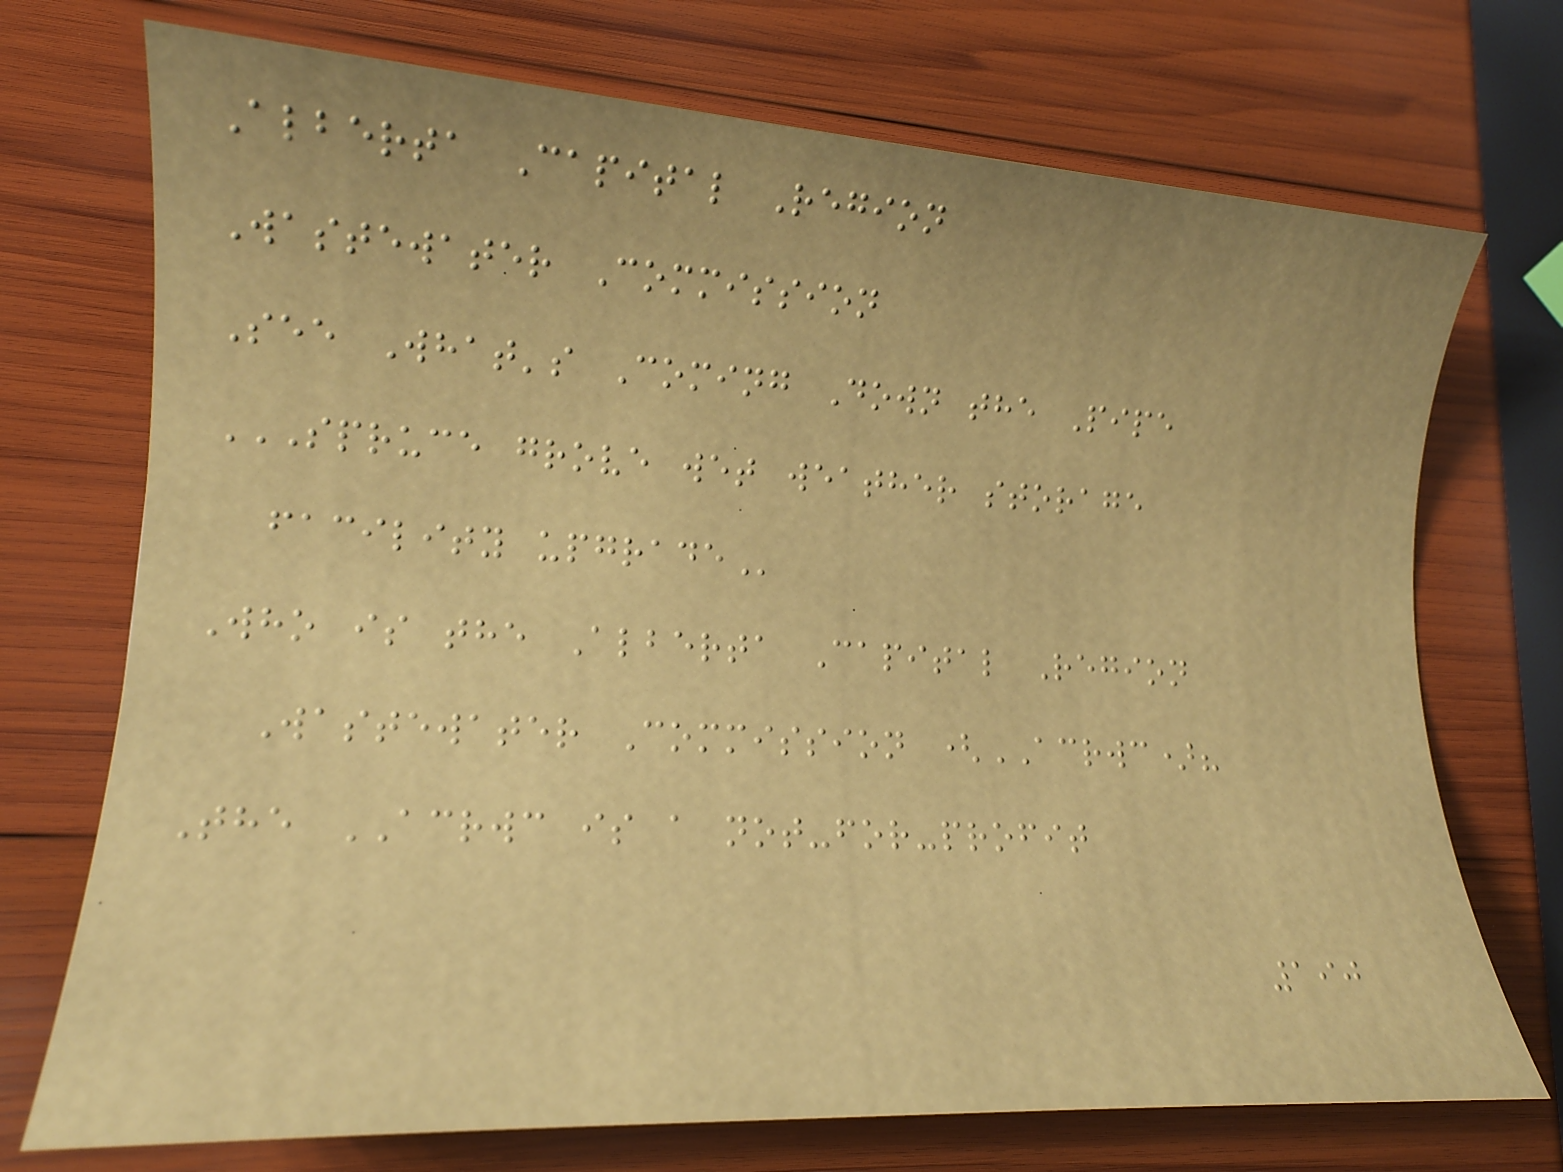Alberta Capital Region
Wastewater Commission
See What's Coming Down the Pipe
SPRUCE GROVE WET WEATHER STORAGE
FACILITY UPGRADE
Who is the Alberta Capital Region
Wastewater Commission (ACRWC)?
The ACRWC is a not-for-profit
190
